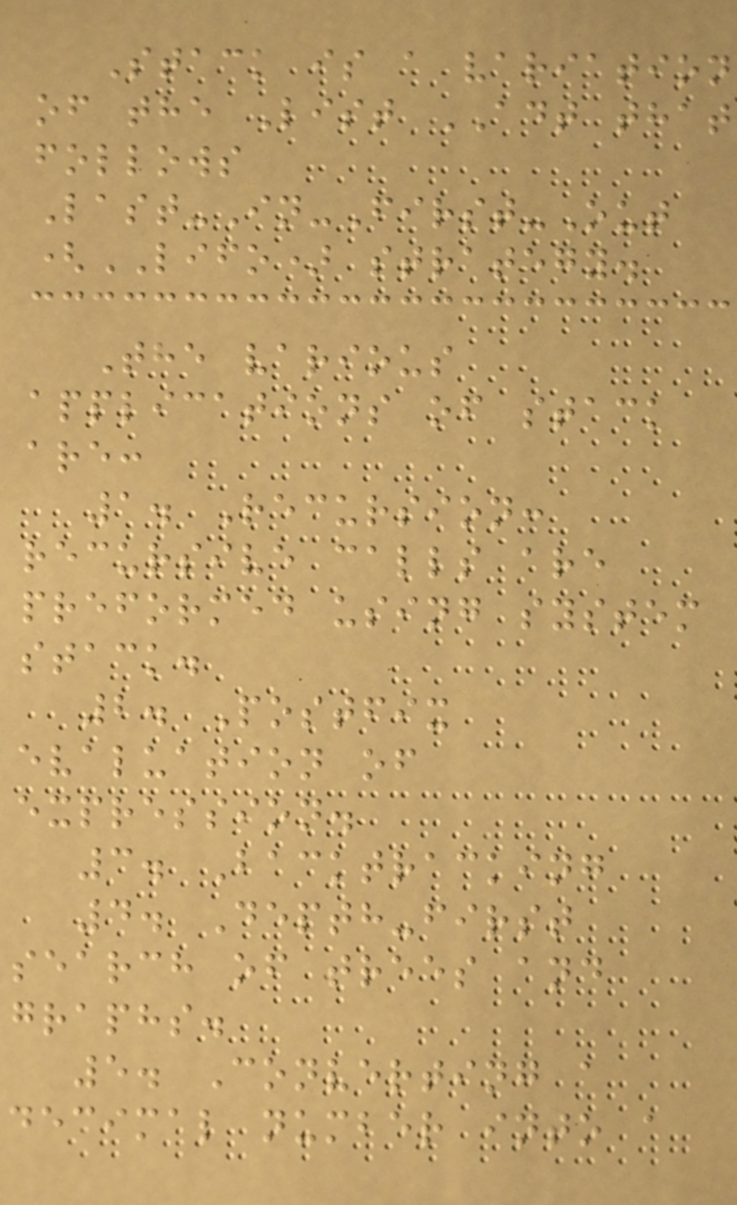Stack is a variation
of the List ADT that
follows
Last-In-First-Out
(LIFO) strategy.
The various
applications of stack
are:
1. Recursion:
recursive calls are
preformed using system
stack.
2. Postfix
evaluation of
expression.
3. Backtracking
4. Depth-first
search of trees and
graphs.
5. Converting a
decimal number into a
